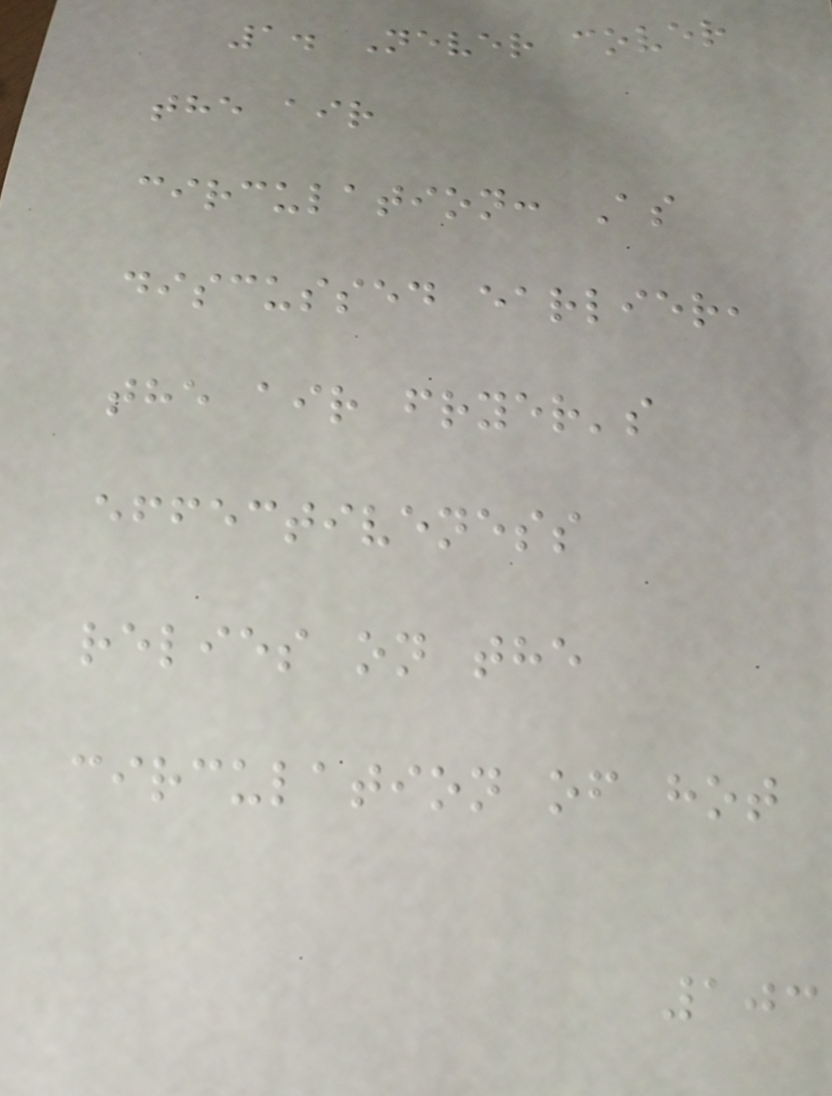1. Never cover
the air
circulation: As
discussed earlier,
the air fryer's
effectiveness
relies on the
circulation of hot
103
